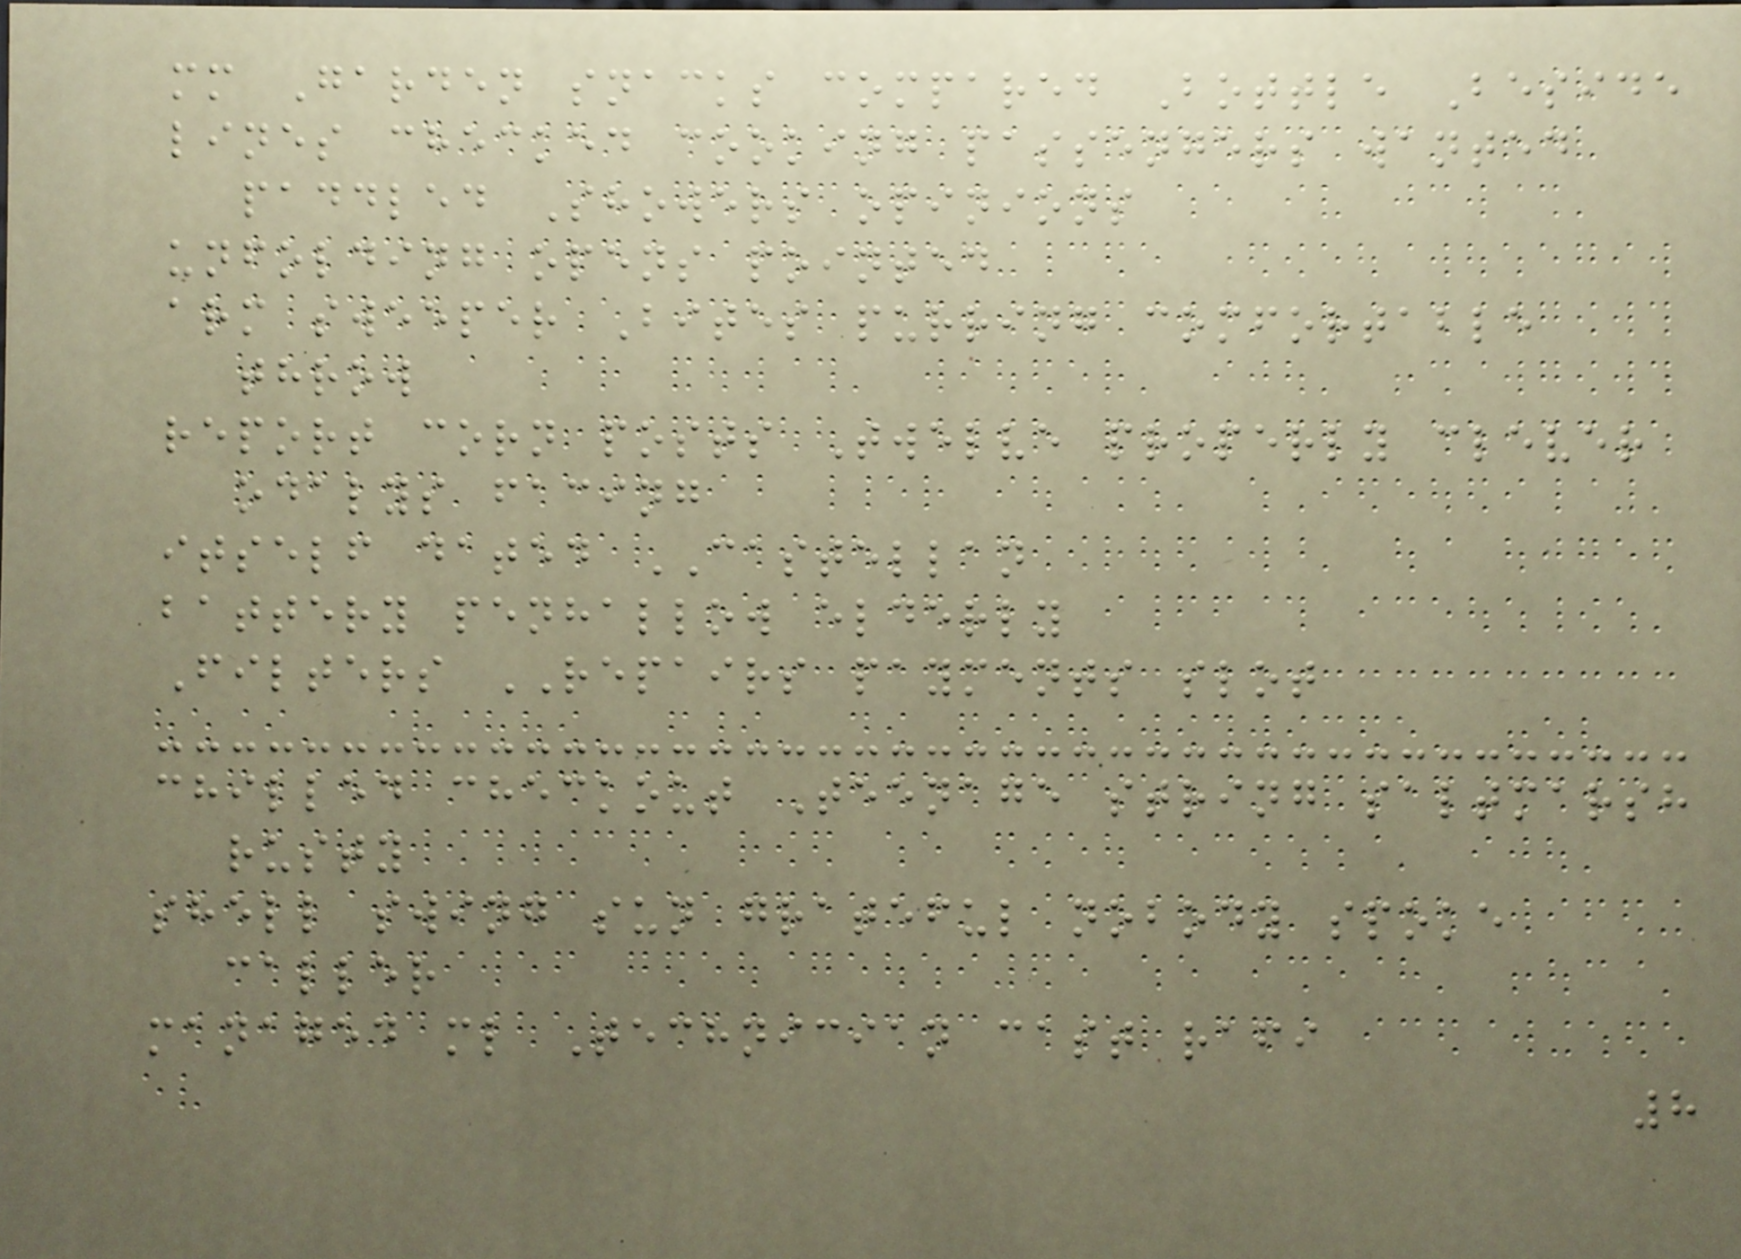mm Garden snacks compared Bottle Beside
lines checked cooking passengers wanted
paddled Showers opinions
unfolding opens pointed
arm sweeper Bites purring comfortable
throw
report corn posts Twelve properly clever
odalys facing
itself dated CASTELLAN
battery penhallow elderly
Filters REPAIRS payments slot
chilled checkout Teenage string saltmarsh
rusty
shell swing sun grateful nobody spoke
caller
managed ml Technician cast rafi
8
